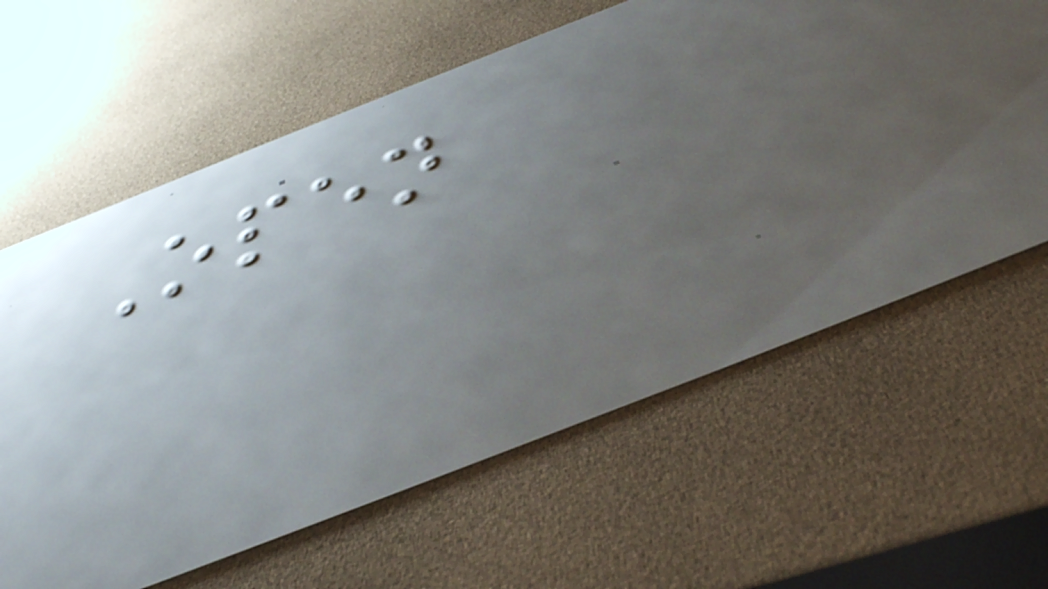Open
